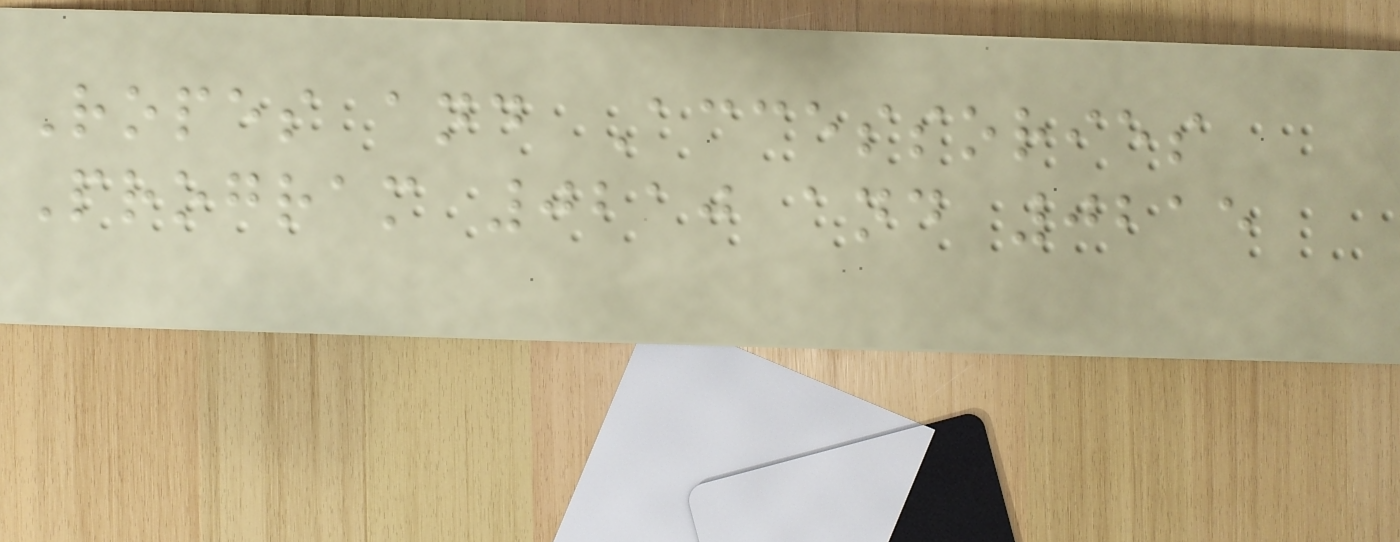Ropes and Accessories
Program 0210 and 0215
